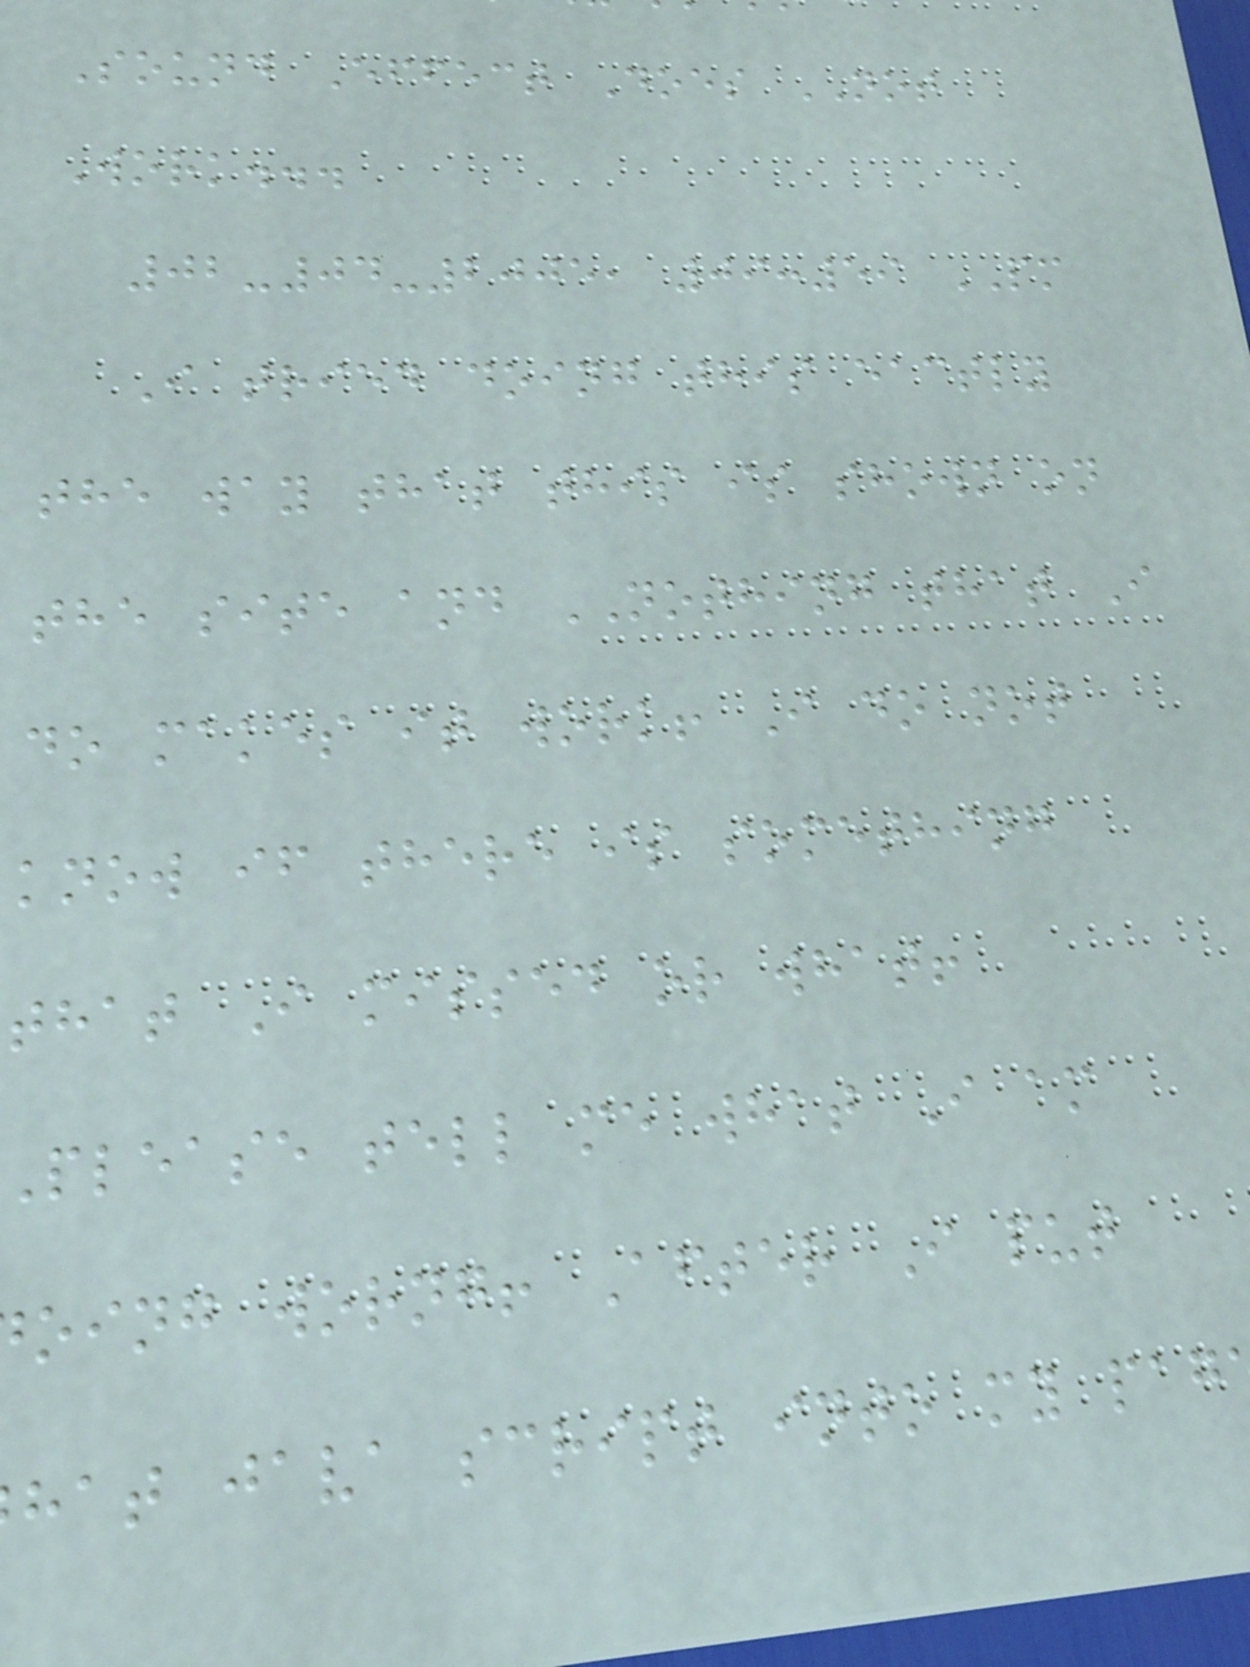Sound Effect Does NOT
Work...
02-04-2005, 09:59 PM
I tried doing this eactly
the way that this is shown on
the site and NOTHING that I
do makes it work! I do not
know if there is something
that I missed or what!
please tell me what I am
oing worng! After I put
hat java script into my pag
